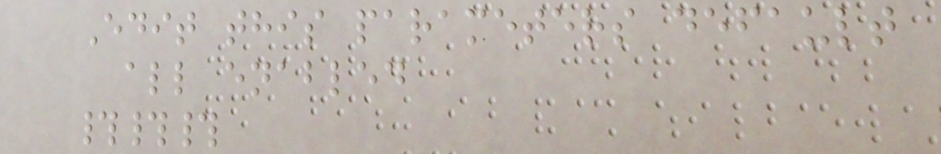Edit this parameters default
all enabled
###
